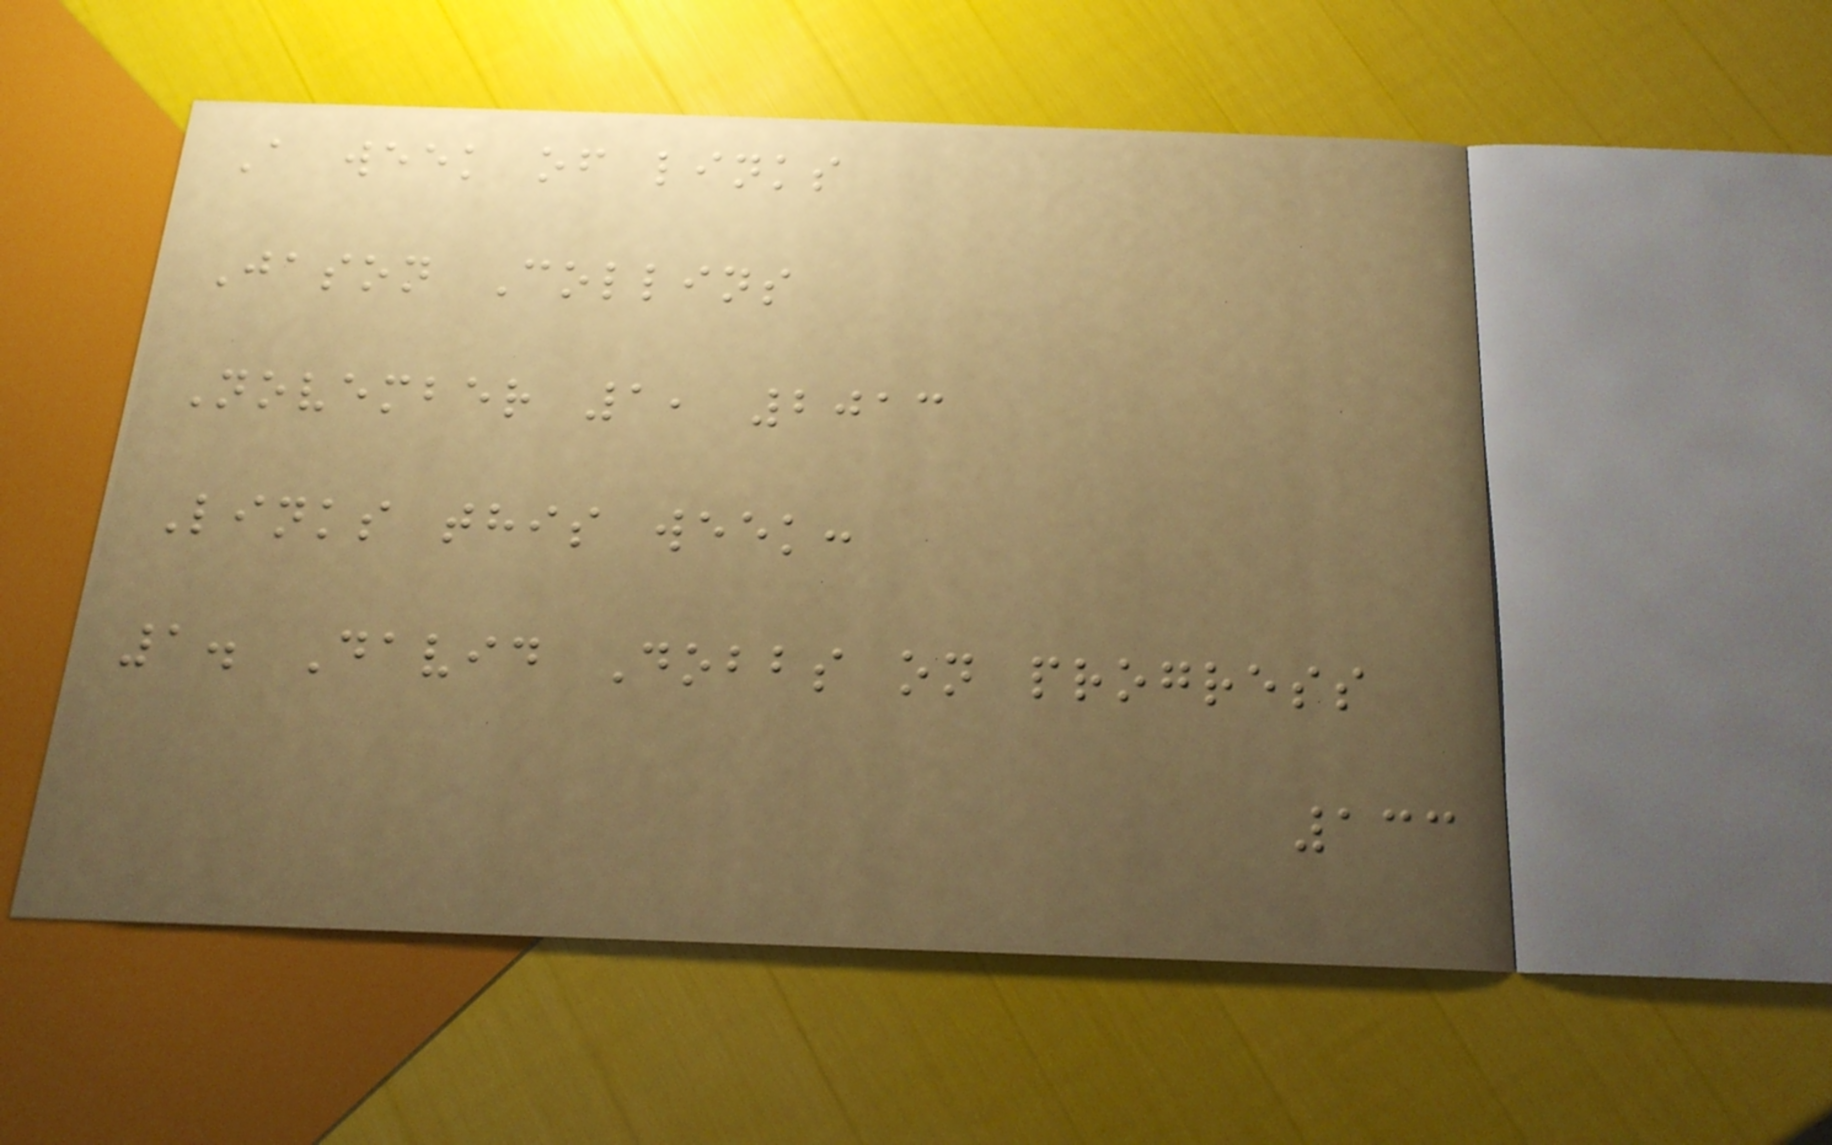A week of links
Jason Collins
November 1, 2013
Links this week:
1. David Dobbs on progress
133
